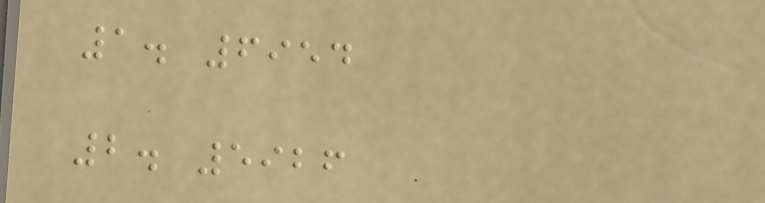1. 6954
2. 5926
